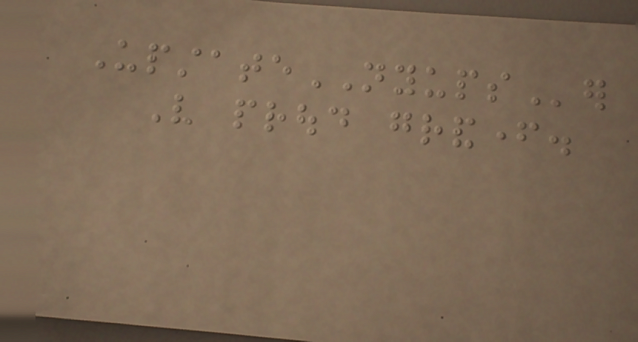UpstateNYUPSer
Very proud grandfather.
